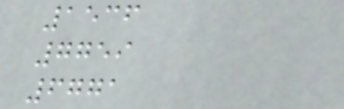1536
7759
6771
